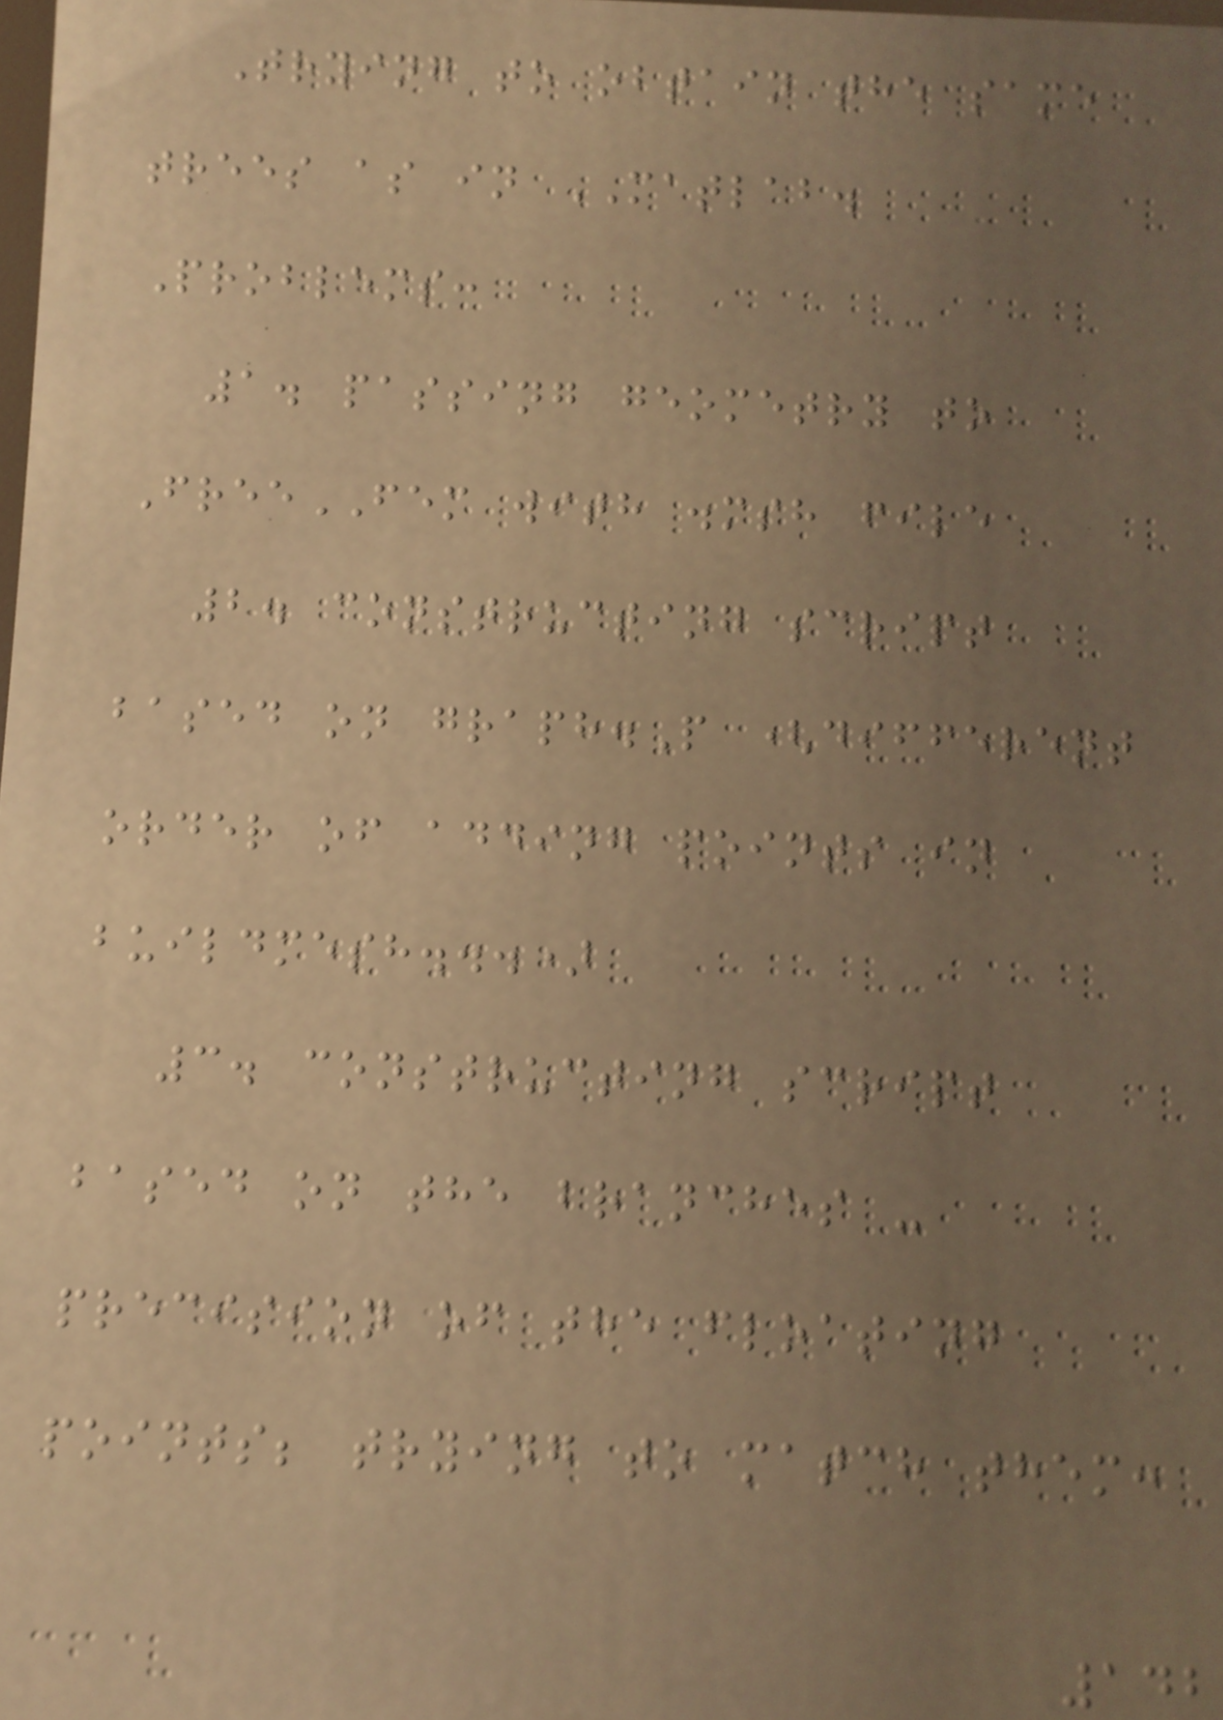Trying to obtain the same
trees as in MATLAB.
Problems:
1. passing geometry to
FreeFEM with .msh file
2. constructing script
based on graph.P (different
order of adding points in
buildmesh...)
3. constructing script
based on the branches -
precision of the floating
points; trying to match them:
142
